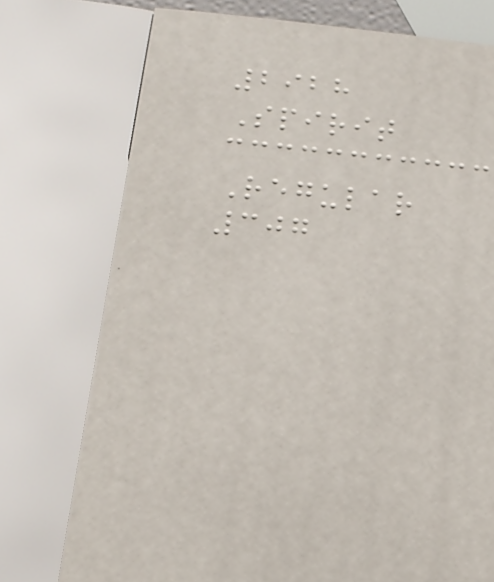2928
Spirit
Regular
307
